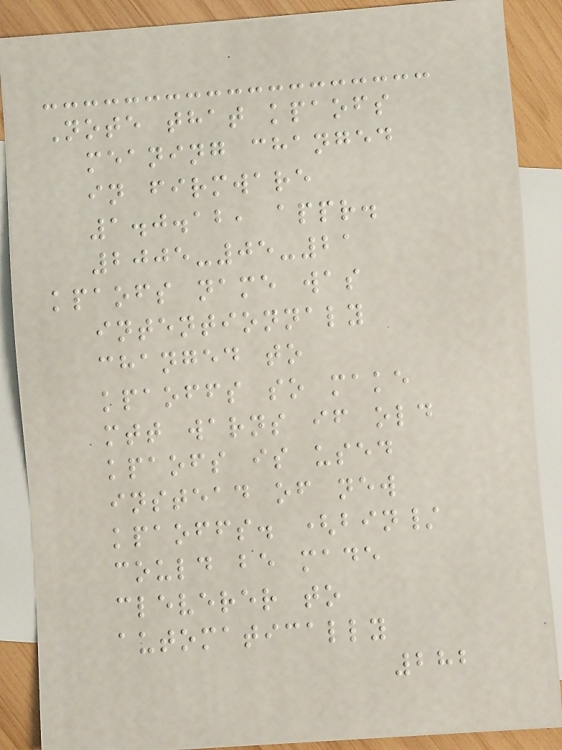Note that kpaofs
meaning changed
in firmware
1.0.12, appr.
2005-05-21
kpaofs name was
intentionnaly
changed to
kpaoffs so make
mtt warns if old
kpaofs is used
instead of new
kpaoffs. (bin/
could be made
cleverer to
automatically
282
